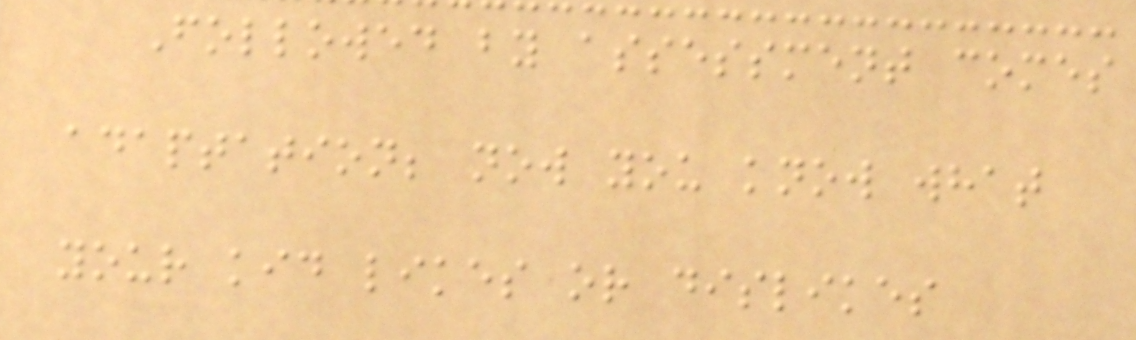Followed by assessment comes
adaptation; now you know what
your kid likes or dislikes
